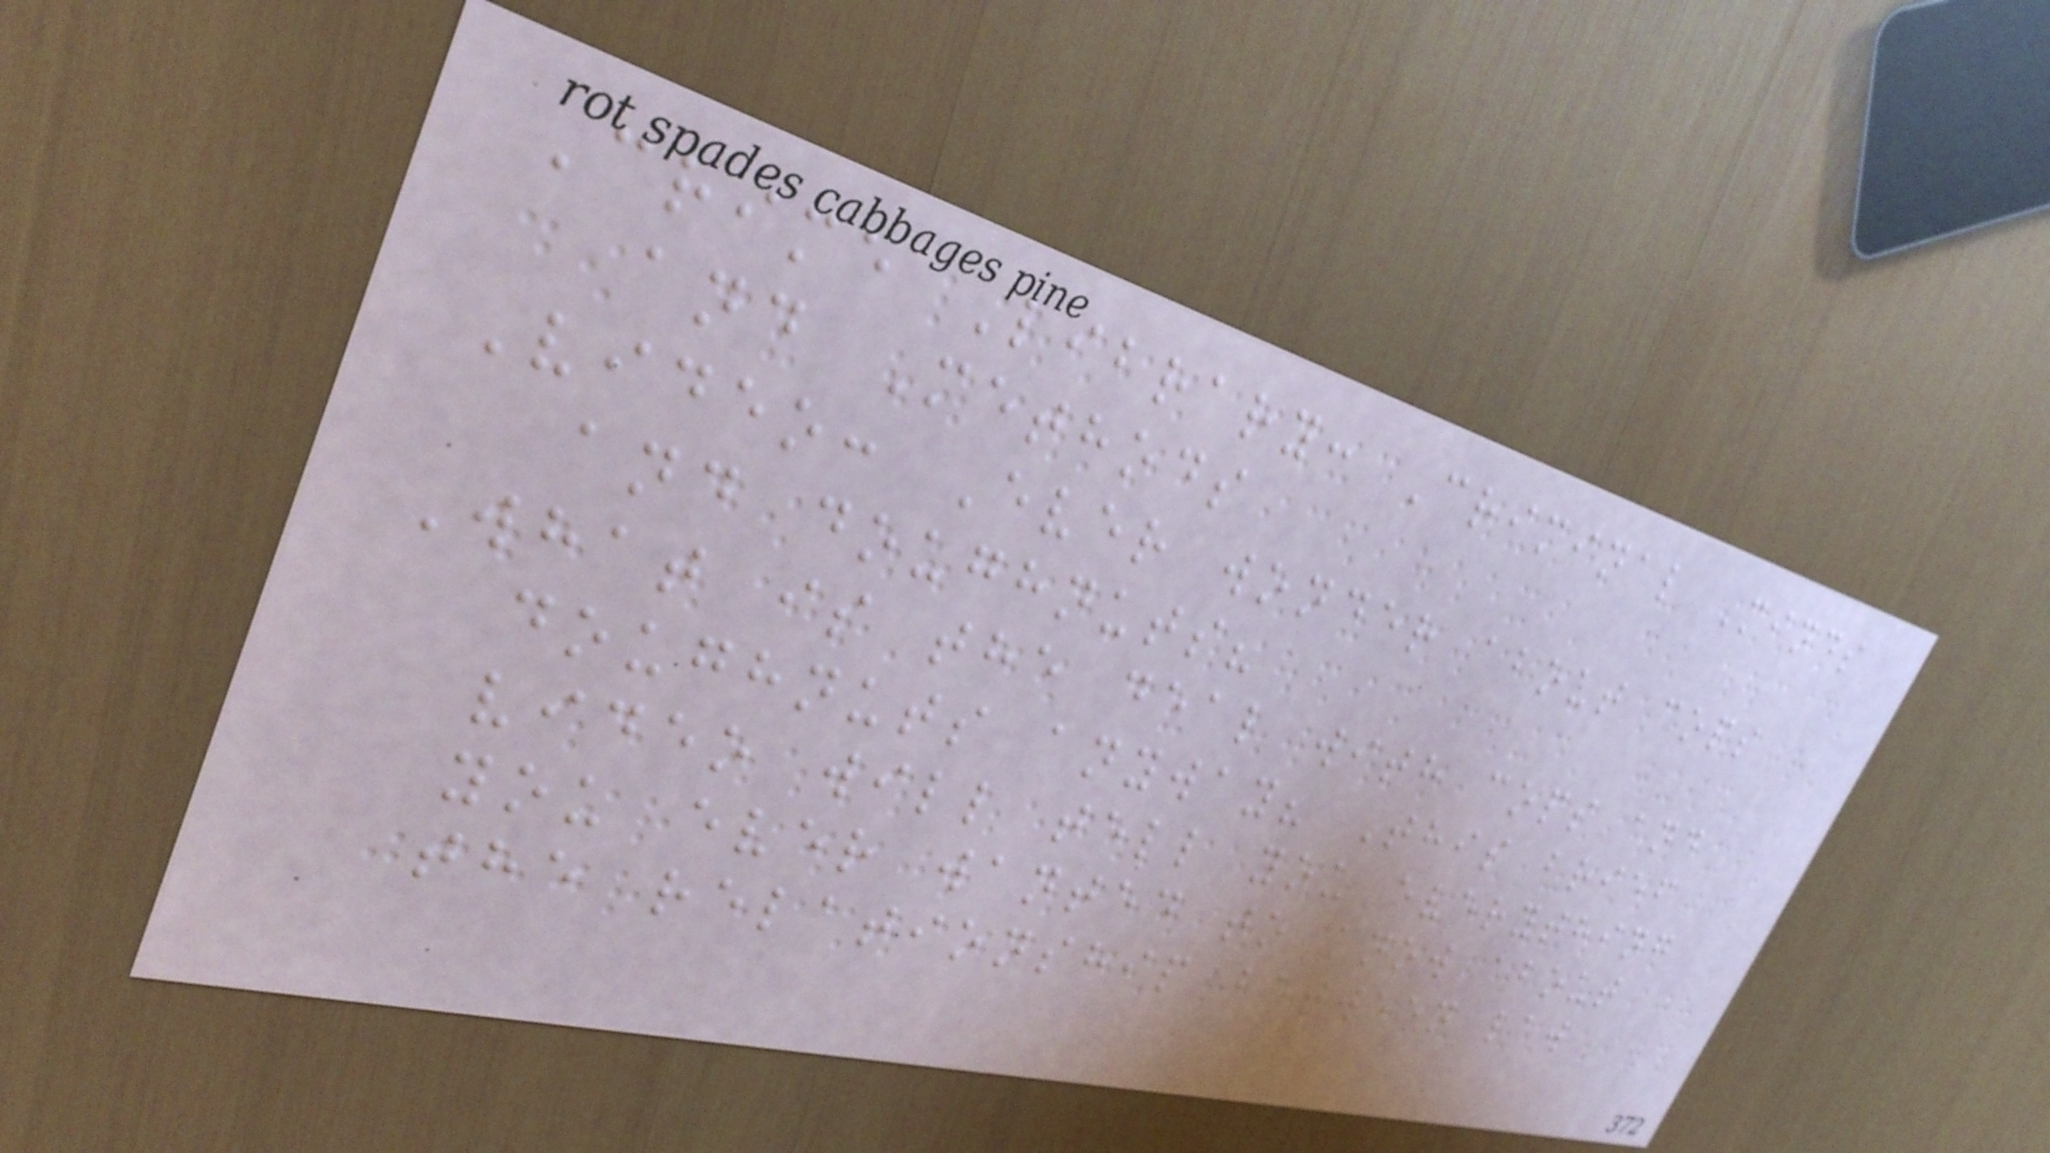Crime Library: Criminal Minds
and Methods
Video: Ever wonder about cops
and doughnuts?
What is the deal with cops and
doughnuts anyway? This brief
video will tell you everything
you ever wanted to know about
the relationship between law
